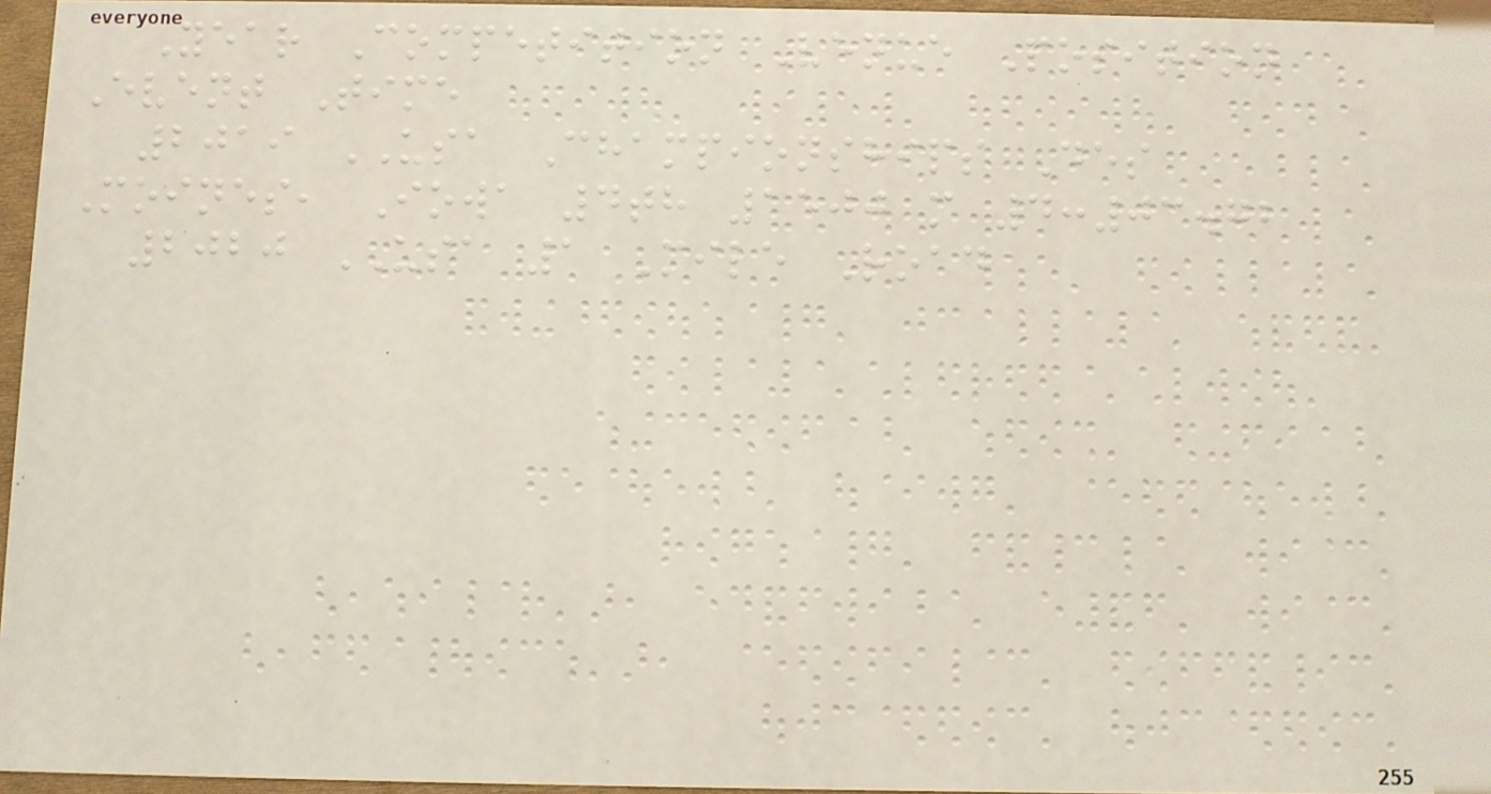Year Competition Venue Position
Event Time
2019 USA Championships Des
Moines, Iowa 4th 1500 m 4:03.72
2020 USA 1 Mile Road
